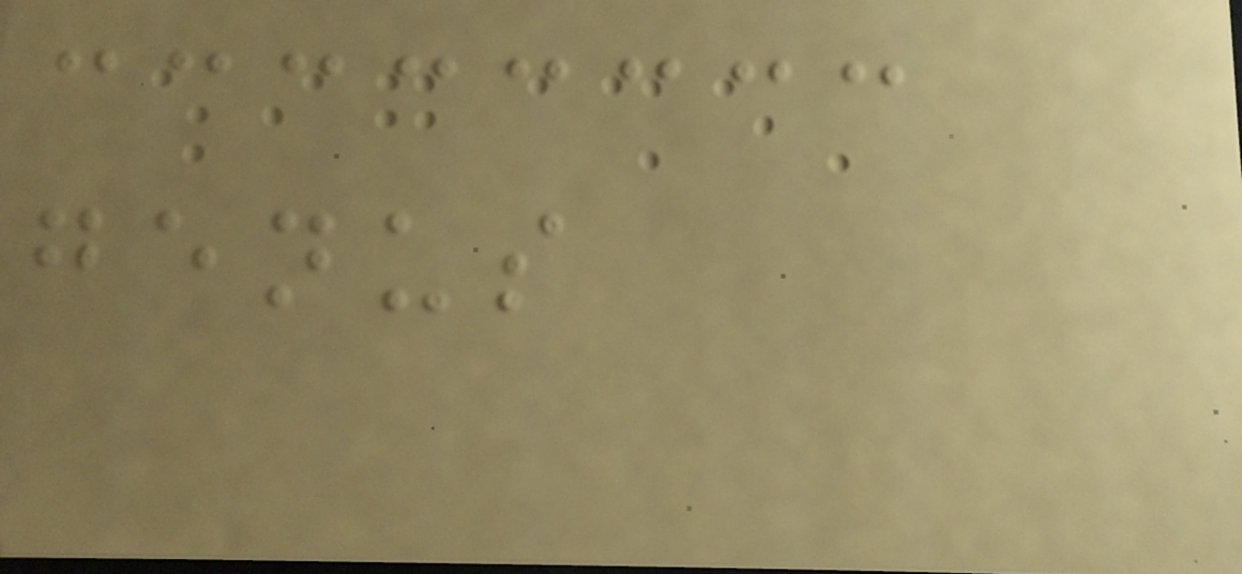genus
